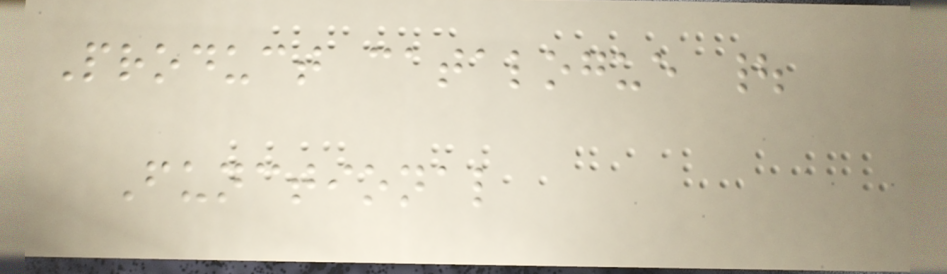Product catalogue |
Functional
